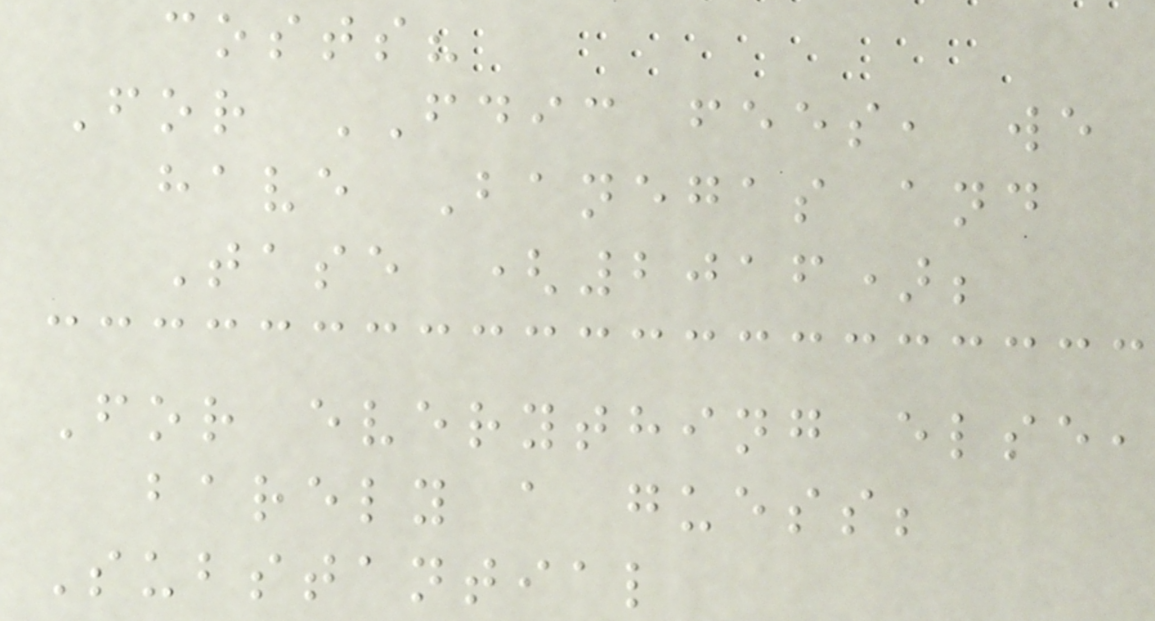costs?
For FDIC fees, we
have Banegas and
Tase (2016);
For everything else,
barely a guess;
Substantial
